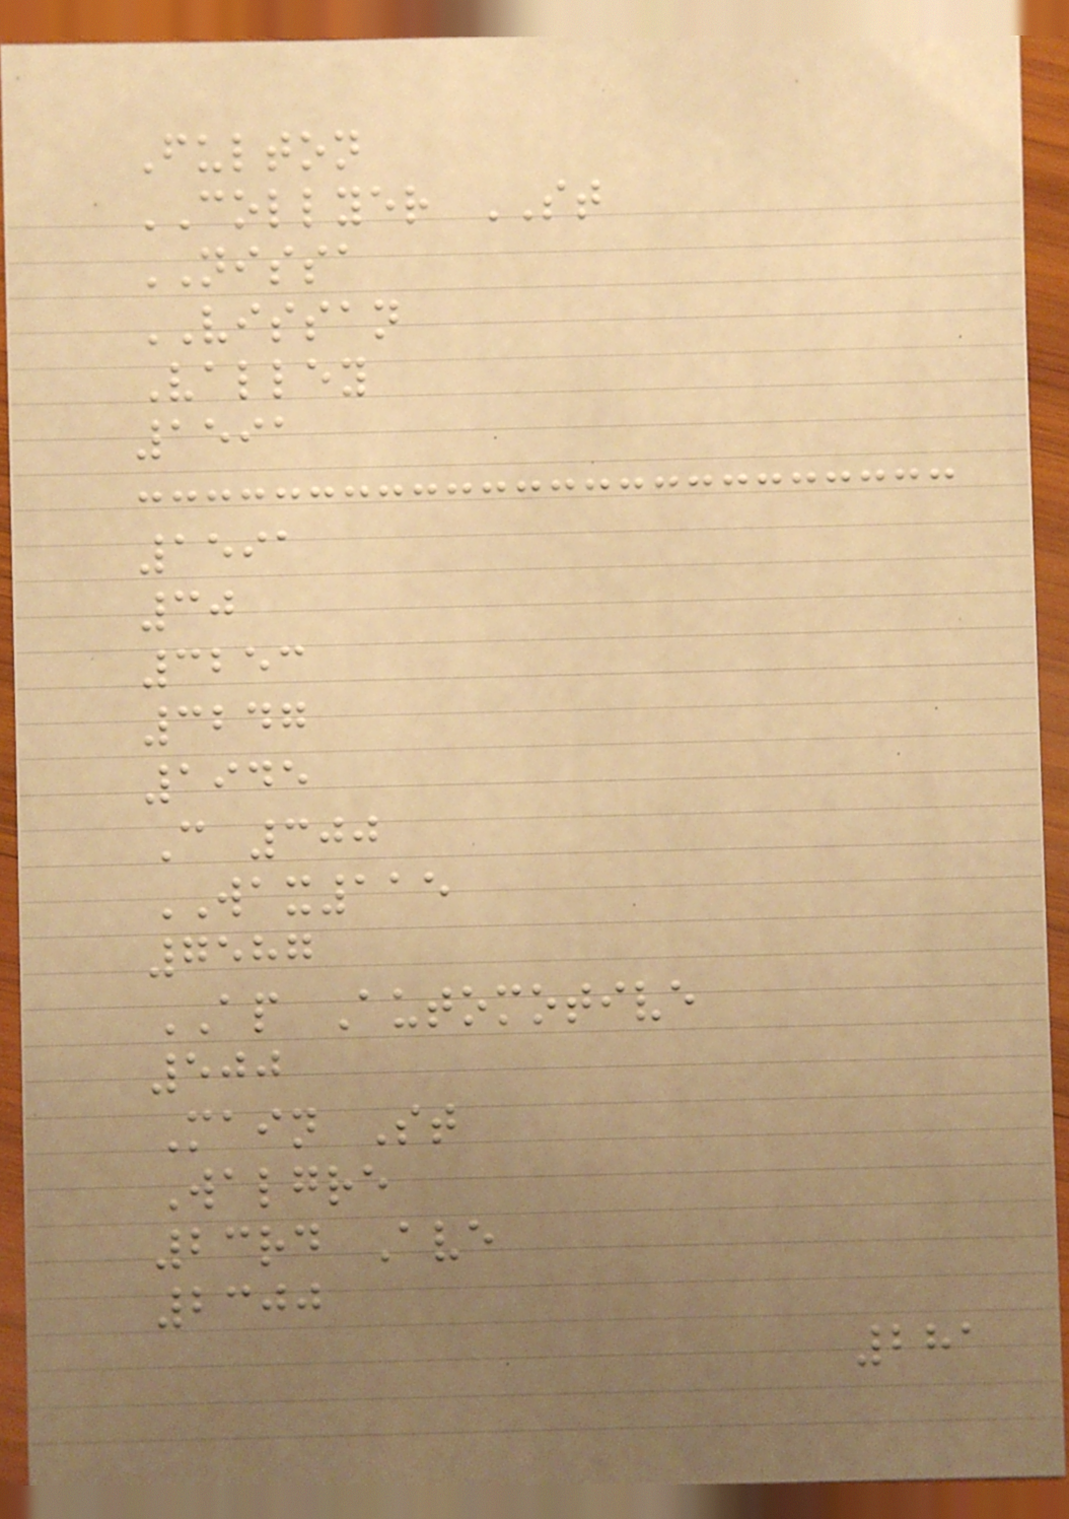Fulton
COLLYER ST
NISSA
VISSAN
Valley
1591
1591
30
3253
3247
1945
C 300
WAX115
7587
AP Automotive
500
Main St
Walgre
23rd Ave
2300
281
